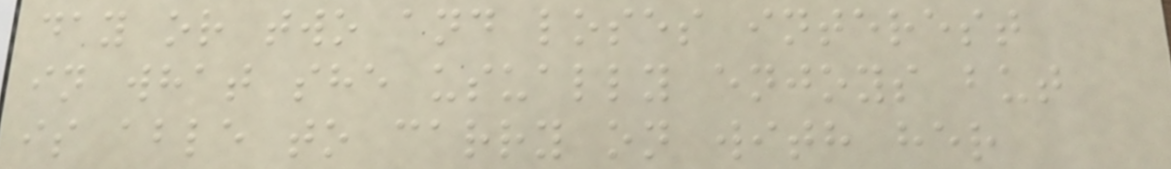day or two and loses interest
in what she usually enjoys but
is able to carry on with her
